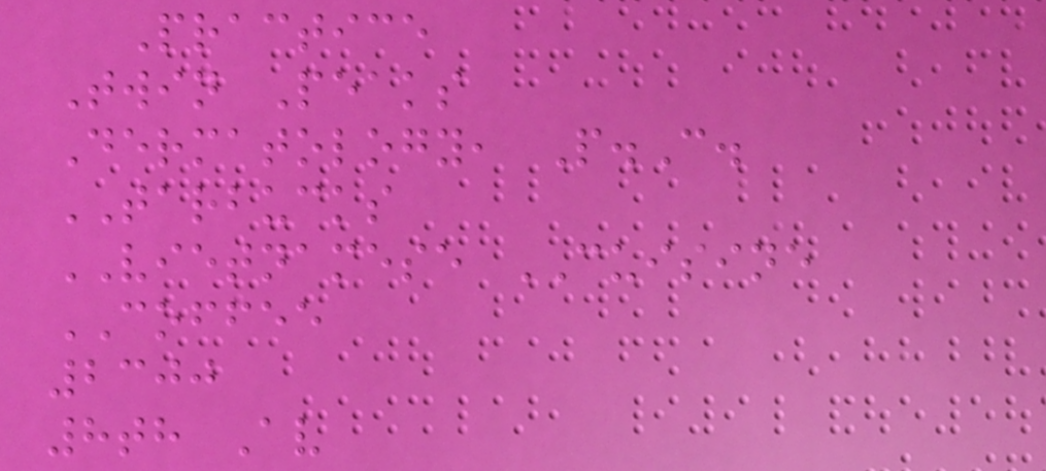Practice
Twin Peaks
Dermatology, P.C.
TARBUCKS
VIETNAMESE CUISINE
COFFEE
2300
8th Av
